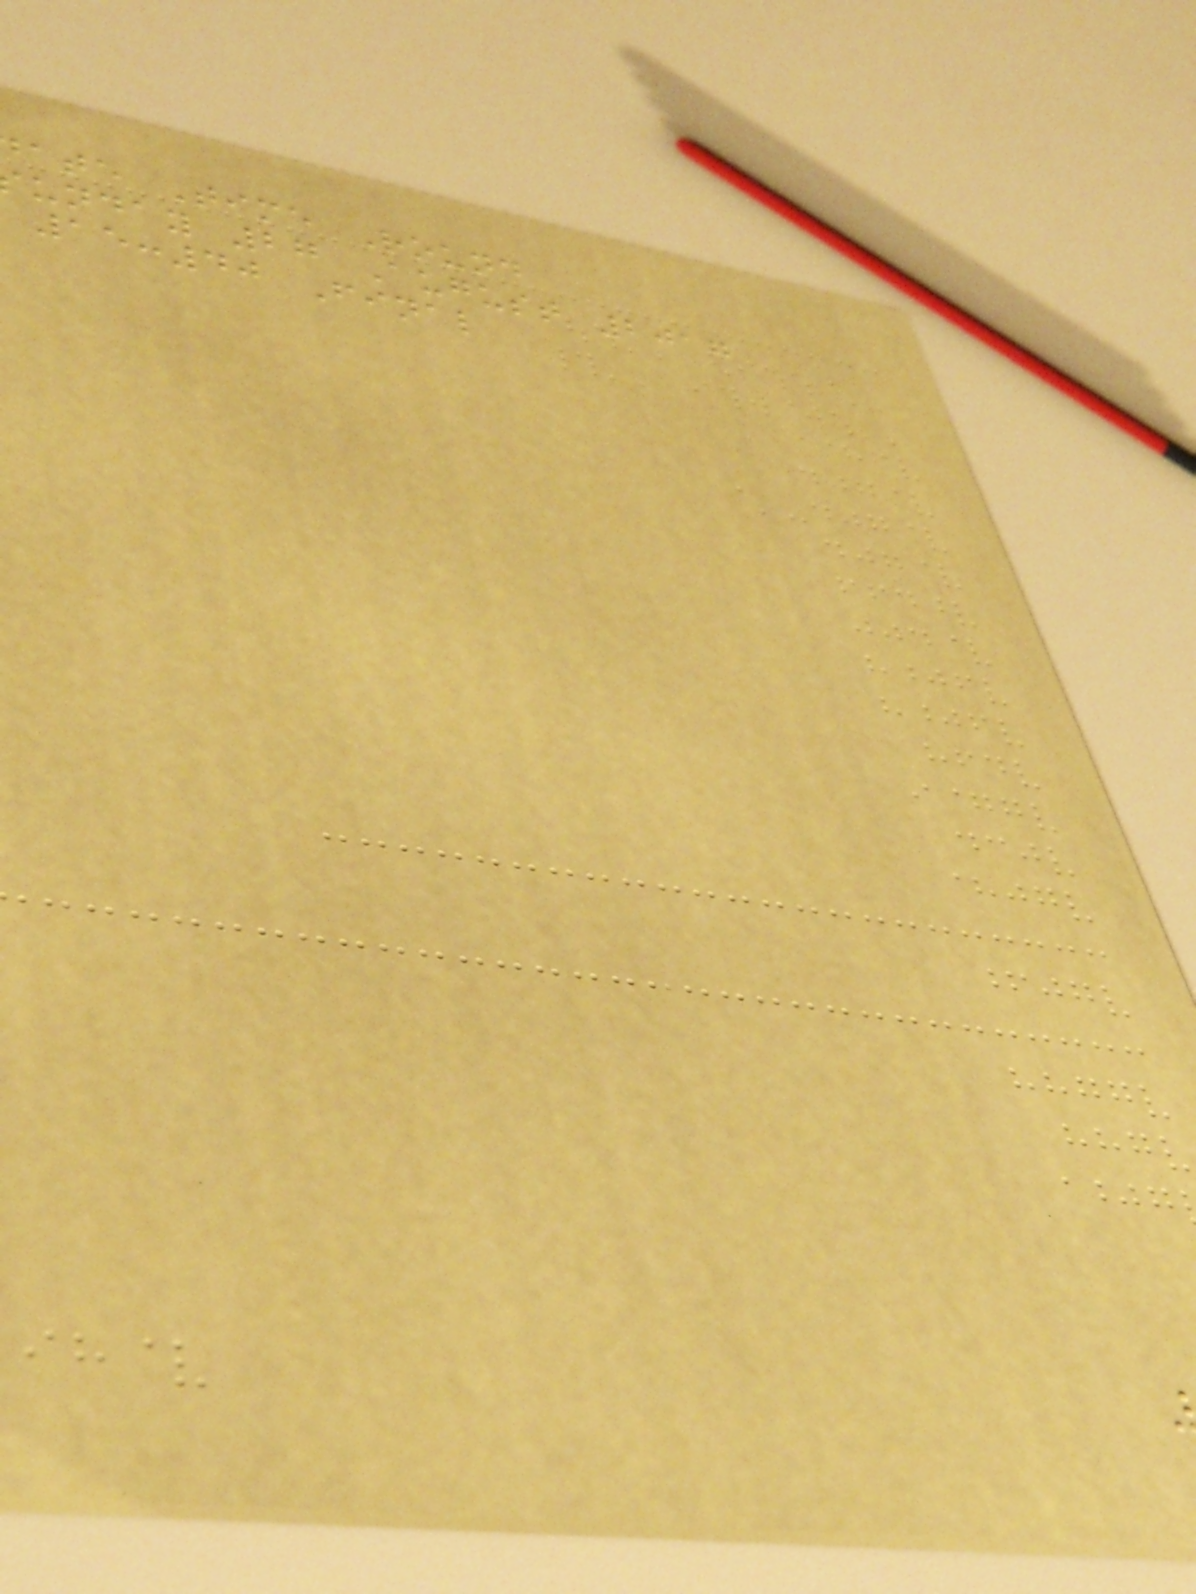ate Time Round
unday 27 August 2017
15:40 Final
